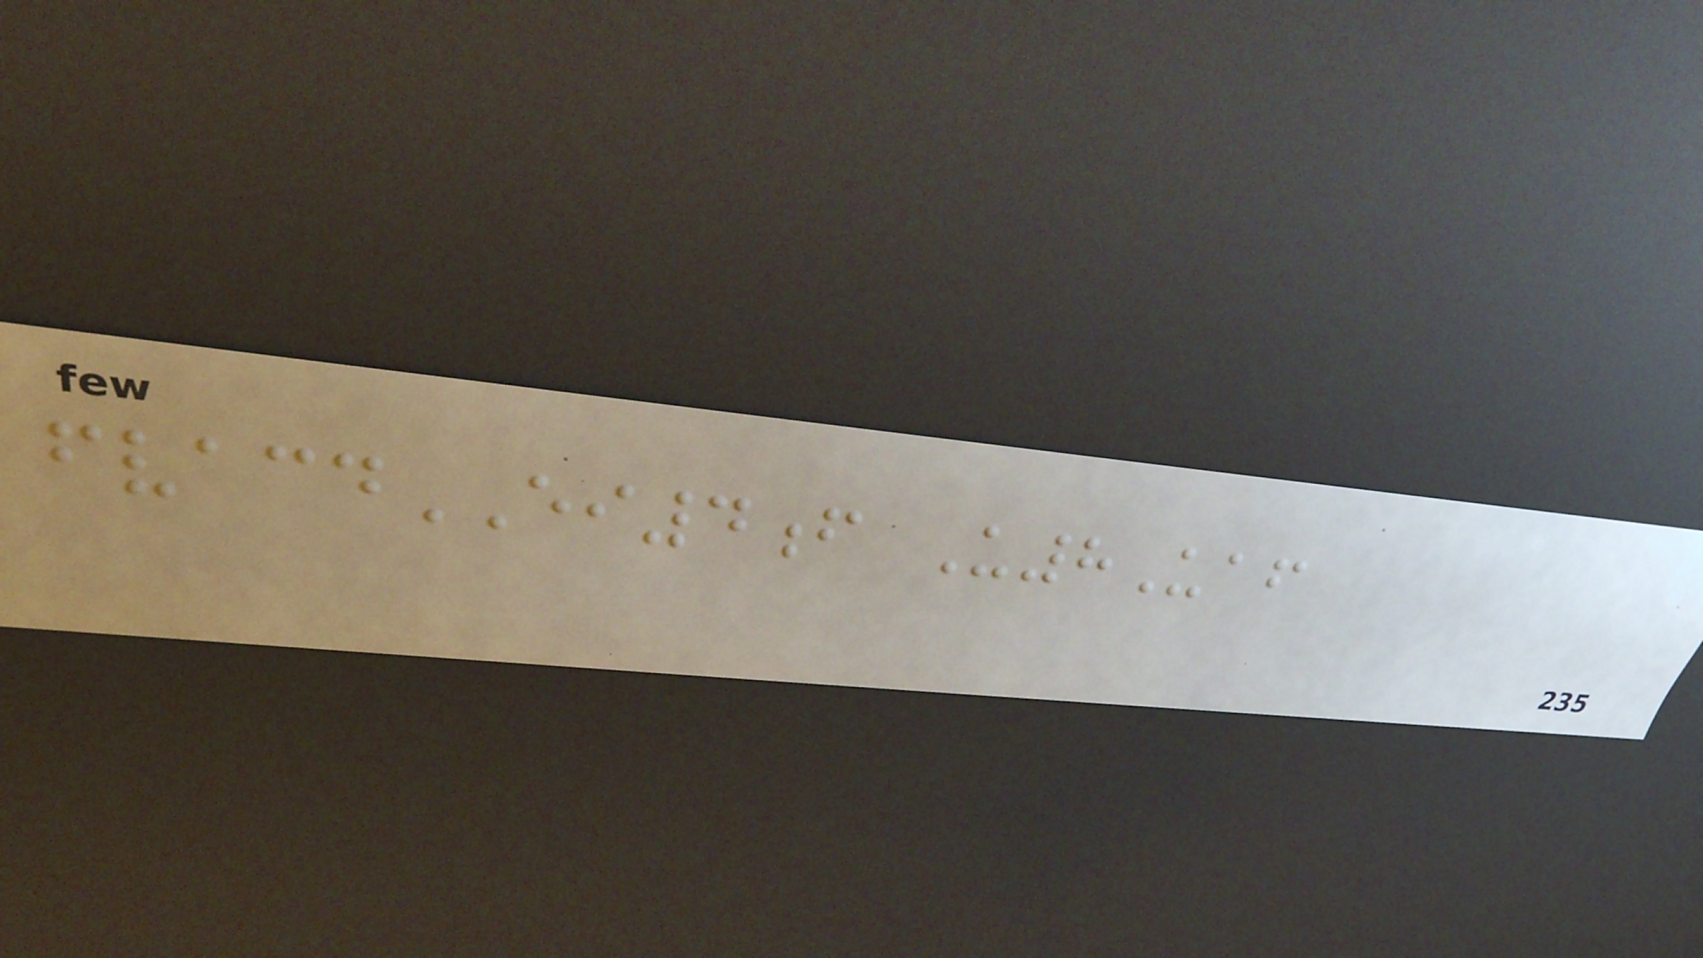fvacdEI4f U8Uaf
